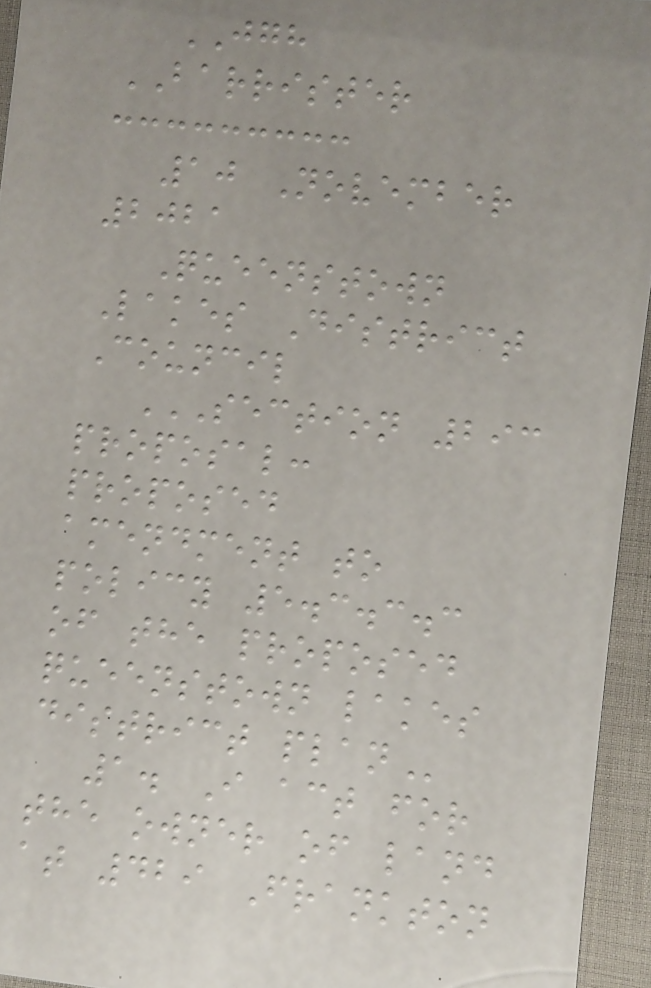JGH
BARRISTER
10 November
2021
Queenstown
Lakes District
Council
SECTION 293
PROPOSAL:
PROPOSED
AMENDMENT TO
POLICY 5.3.3.3
OF THE PROPOSED
QUEENSTOWN LAKES
DISTRICT PLAN
1. I act for
the owner of land
at 429 Frankton
